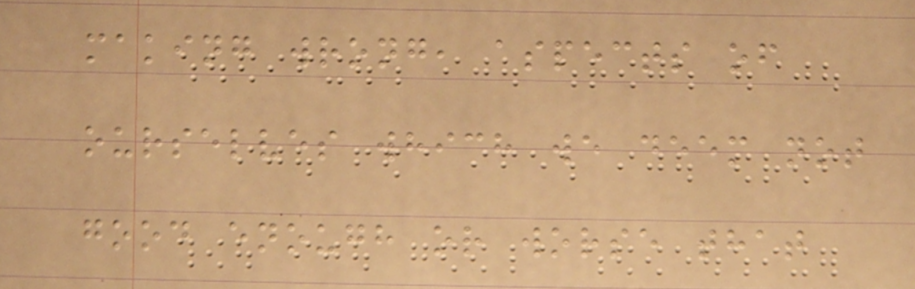making wrong, aspects of
ourselves which we deem not
good enough or worse that
